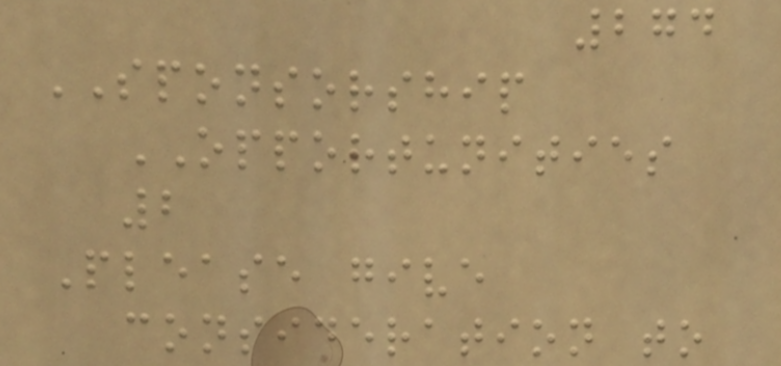274
SPONSORSHIP
OPPORTUNITIES
2
Please give
consideration to
